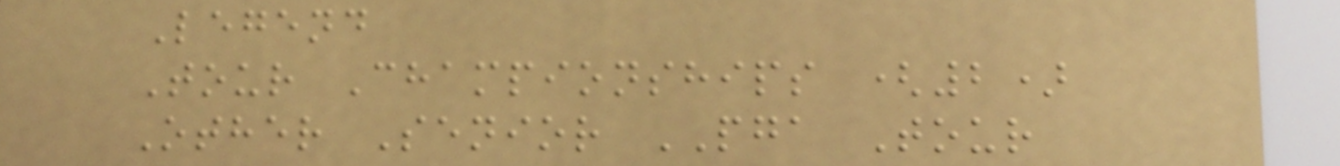Legend
Tour Championships (2)
Other Senior PGA Tour
